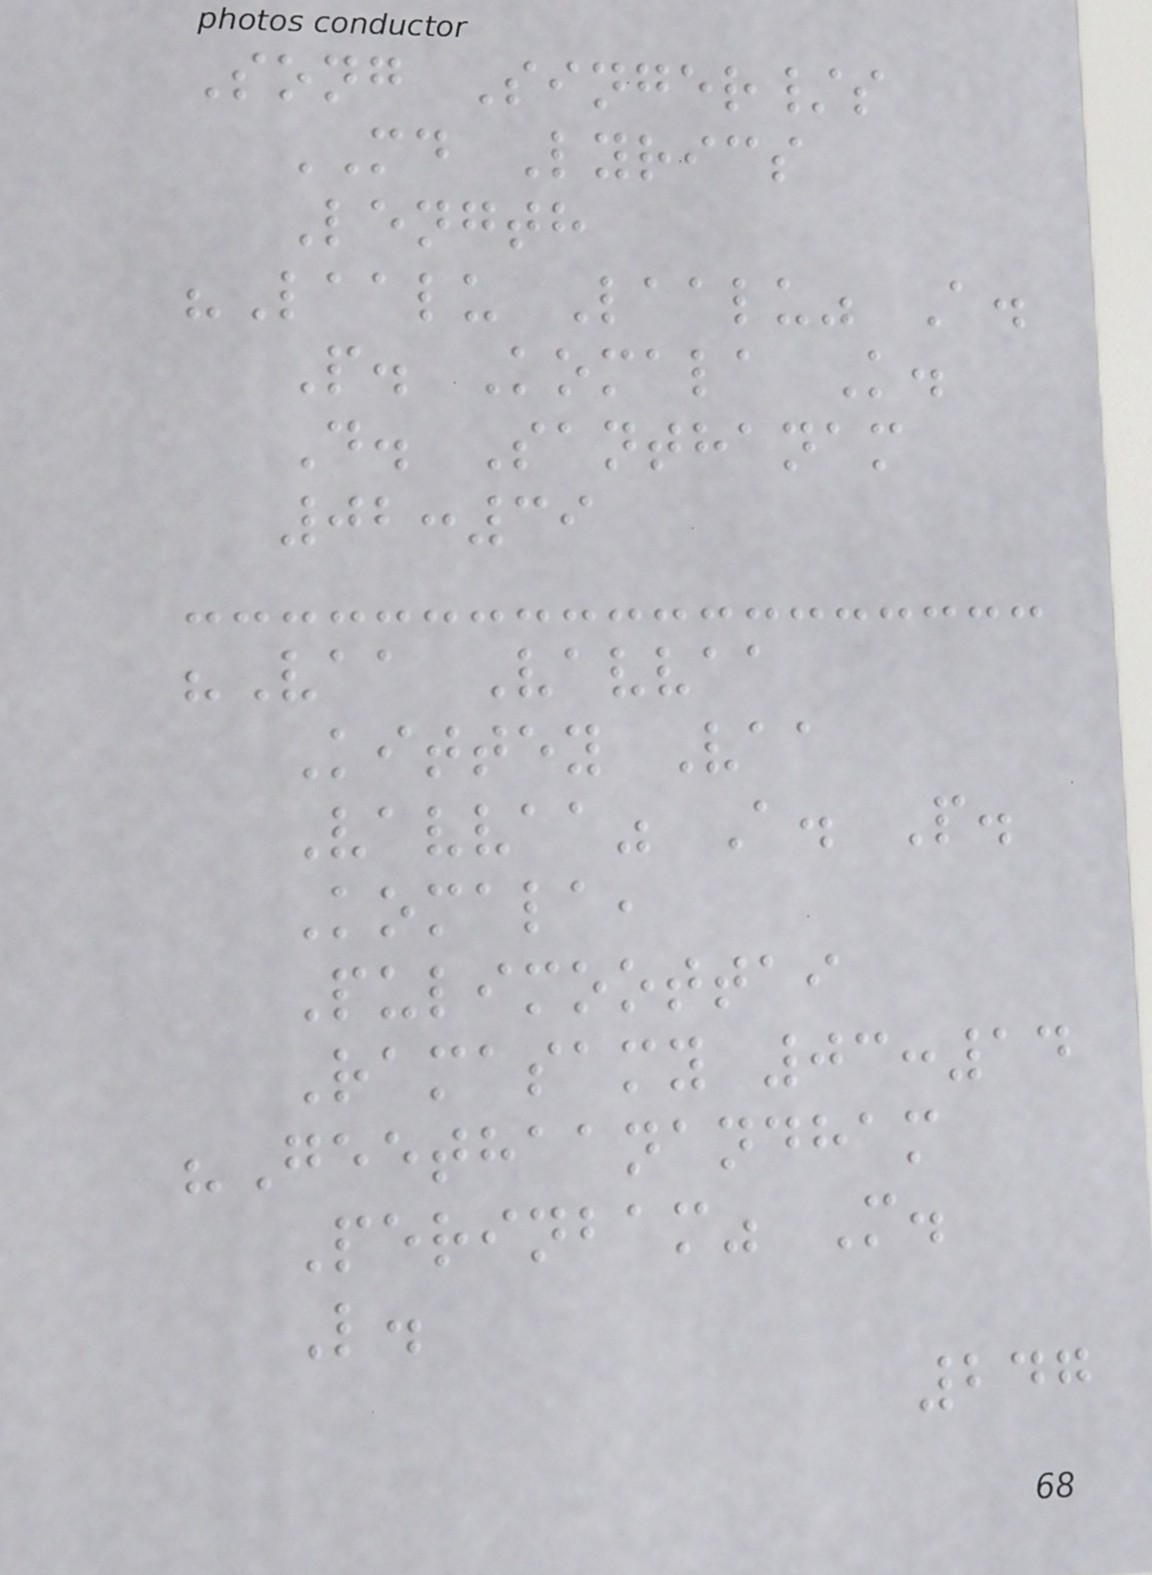Song Singer/s
MD Lyrics
Length
"Laalu Laalu" A.
P. Komala K.
D. Santhanam
02:39
"Vaa Vavvaa
Kittey Vaa
Vavvaa" A. P.
Komala,
Pulimoottai
Ramasamy 03:14
"Geethaanandham
Perinbam" M.
L.
247
